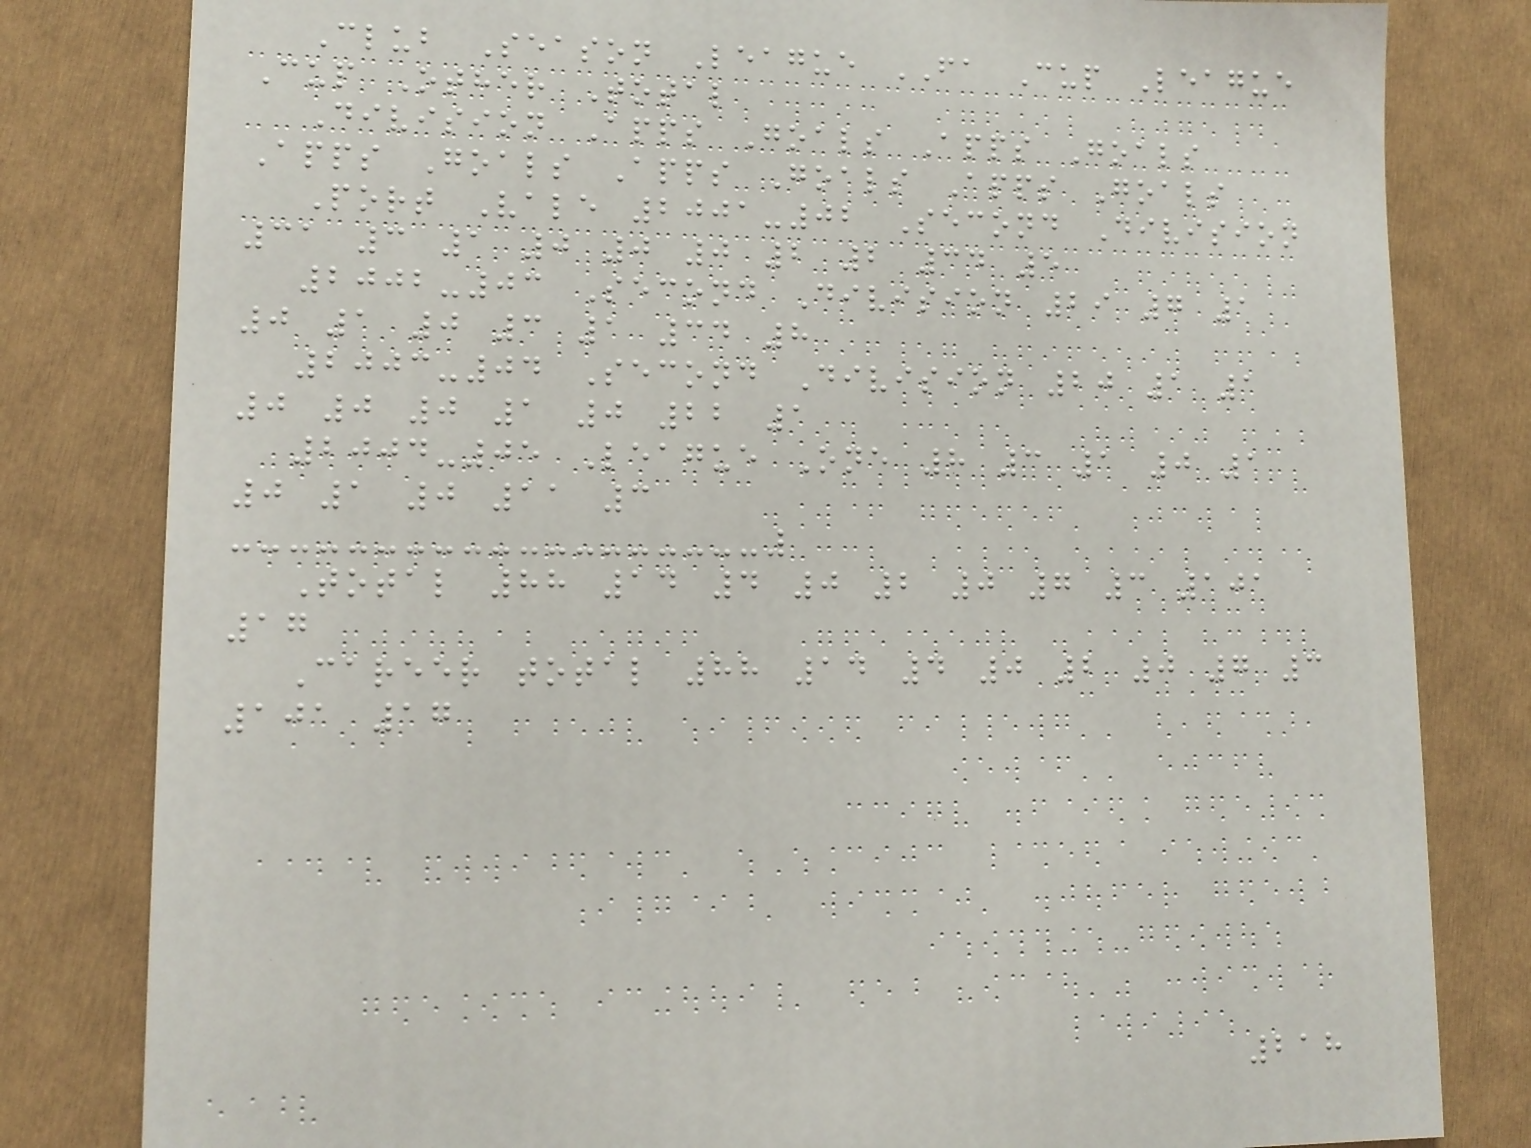Club Season League FA Cup League
Cup Other Total
Division Apps Goals Apps Goals
Apps Goals Apps Goals Apps Goals
Port Vale 2001-02 Second Division
31 3 1 0 0 0 2 2 34 5
2002-03 Second Division 29 7 1
0 1 0 3 1 34 8
2003-04 Second Division 20 1 1
0 0 0 1 0 22 1
2004-05 League One 8 3 1 0 1
0 1 0 11 3
Total 88 14 4 0 2 0 7 3 101
17
Career total 88 14 4 0 2 0 7 3
101 17
218
